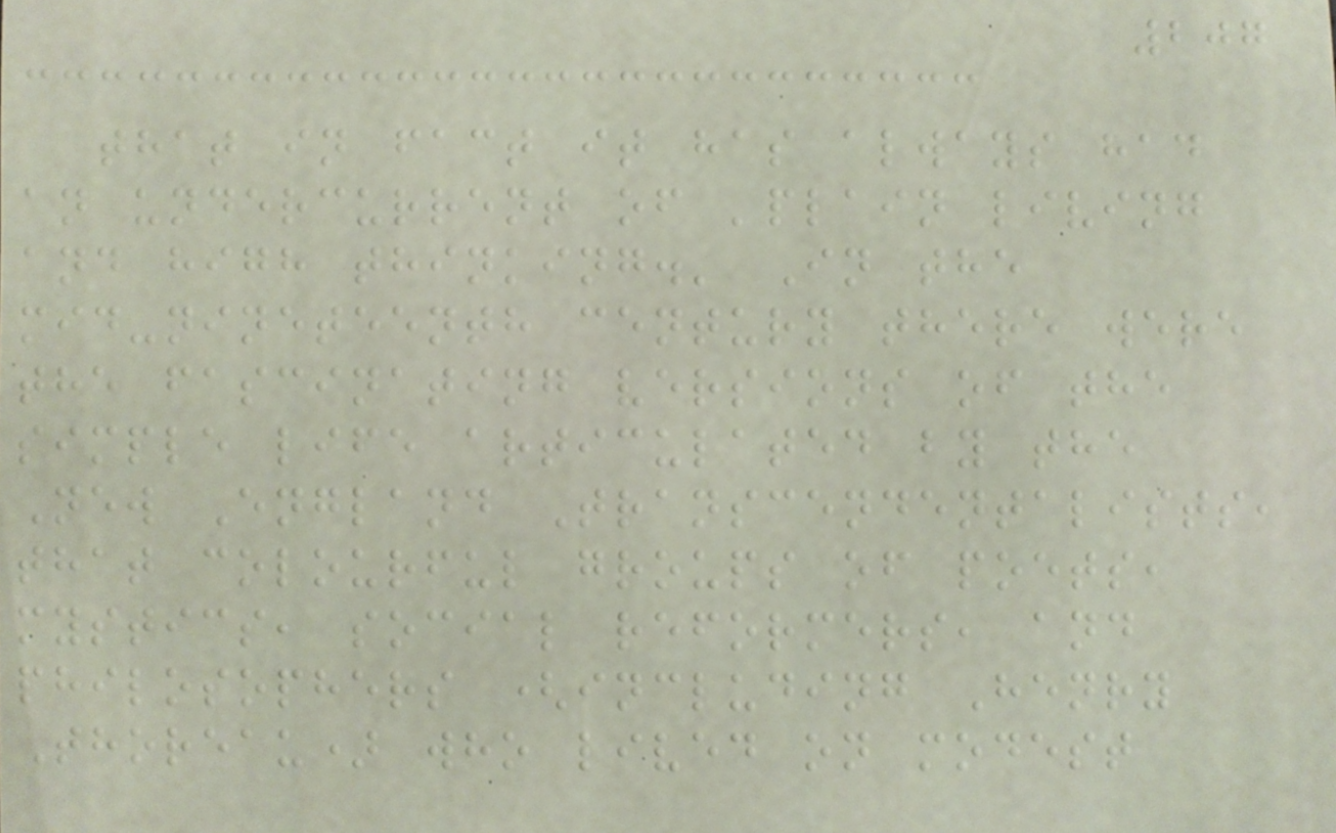207
that in fact it has always had
an undercurrent of 'plain living
and high thinking.' In the
mid-nineteenth century there were
the fascinating versions of the
simple life articulated by the
New England Transcendentalists,
that colourful groups of poets,
mystics, social reformers, and
philosophers (including Henry
Thoreau) who lived on modest
